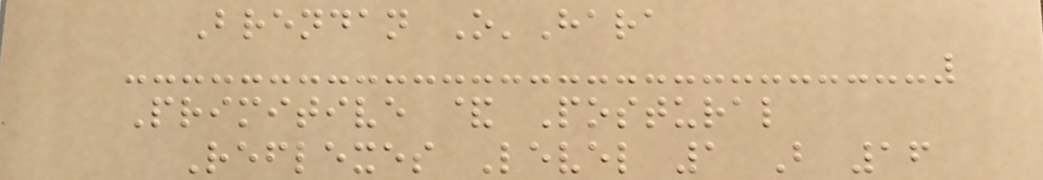Brendan O'Hara
Primitive & Postural
Reflexes Level 1 B 16
